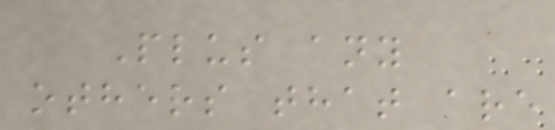Plus any
others that are
